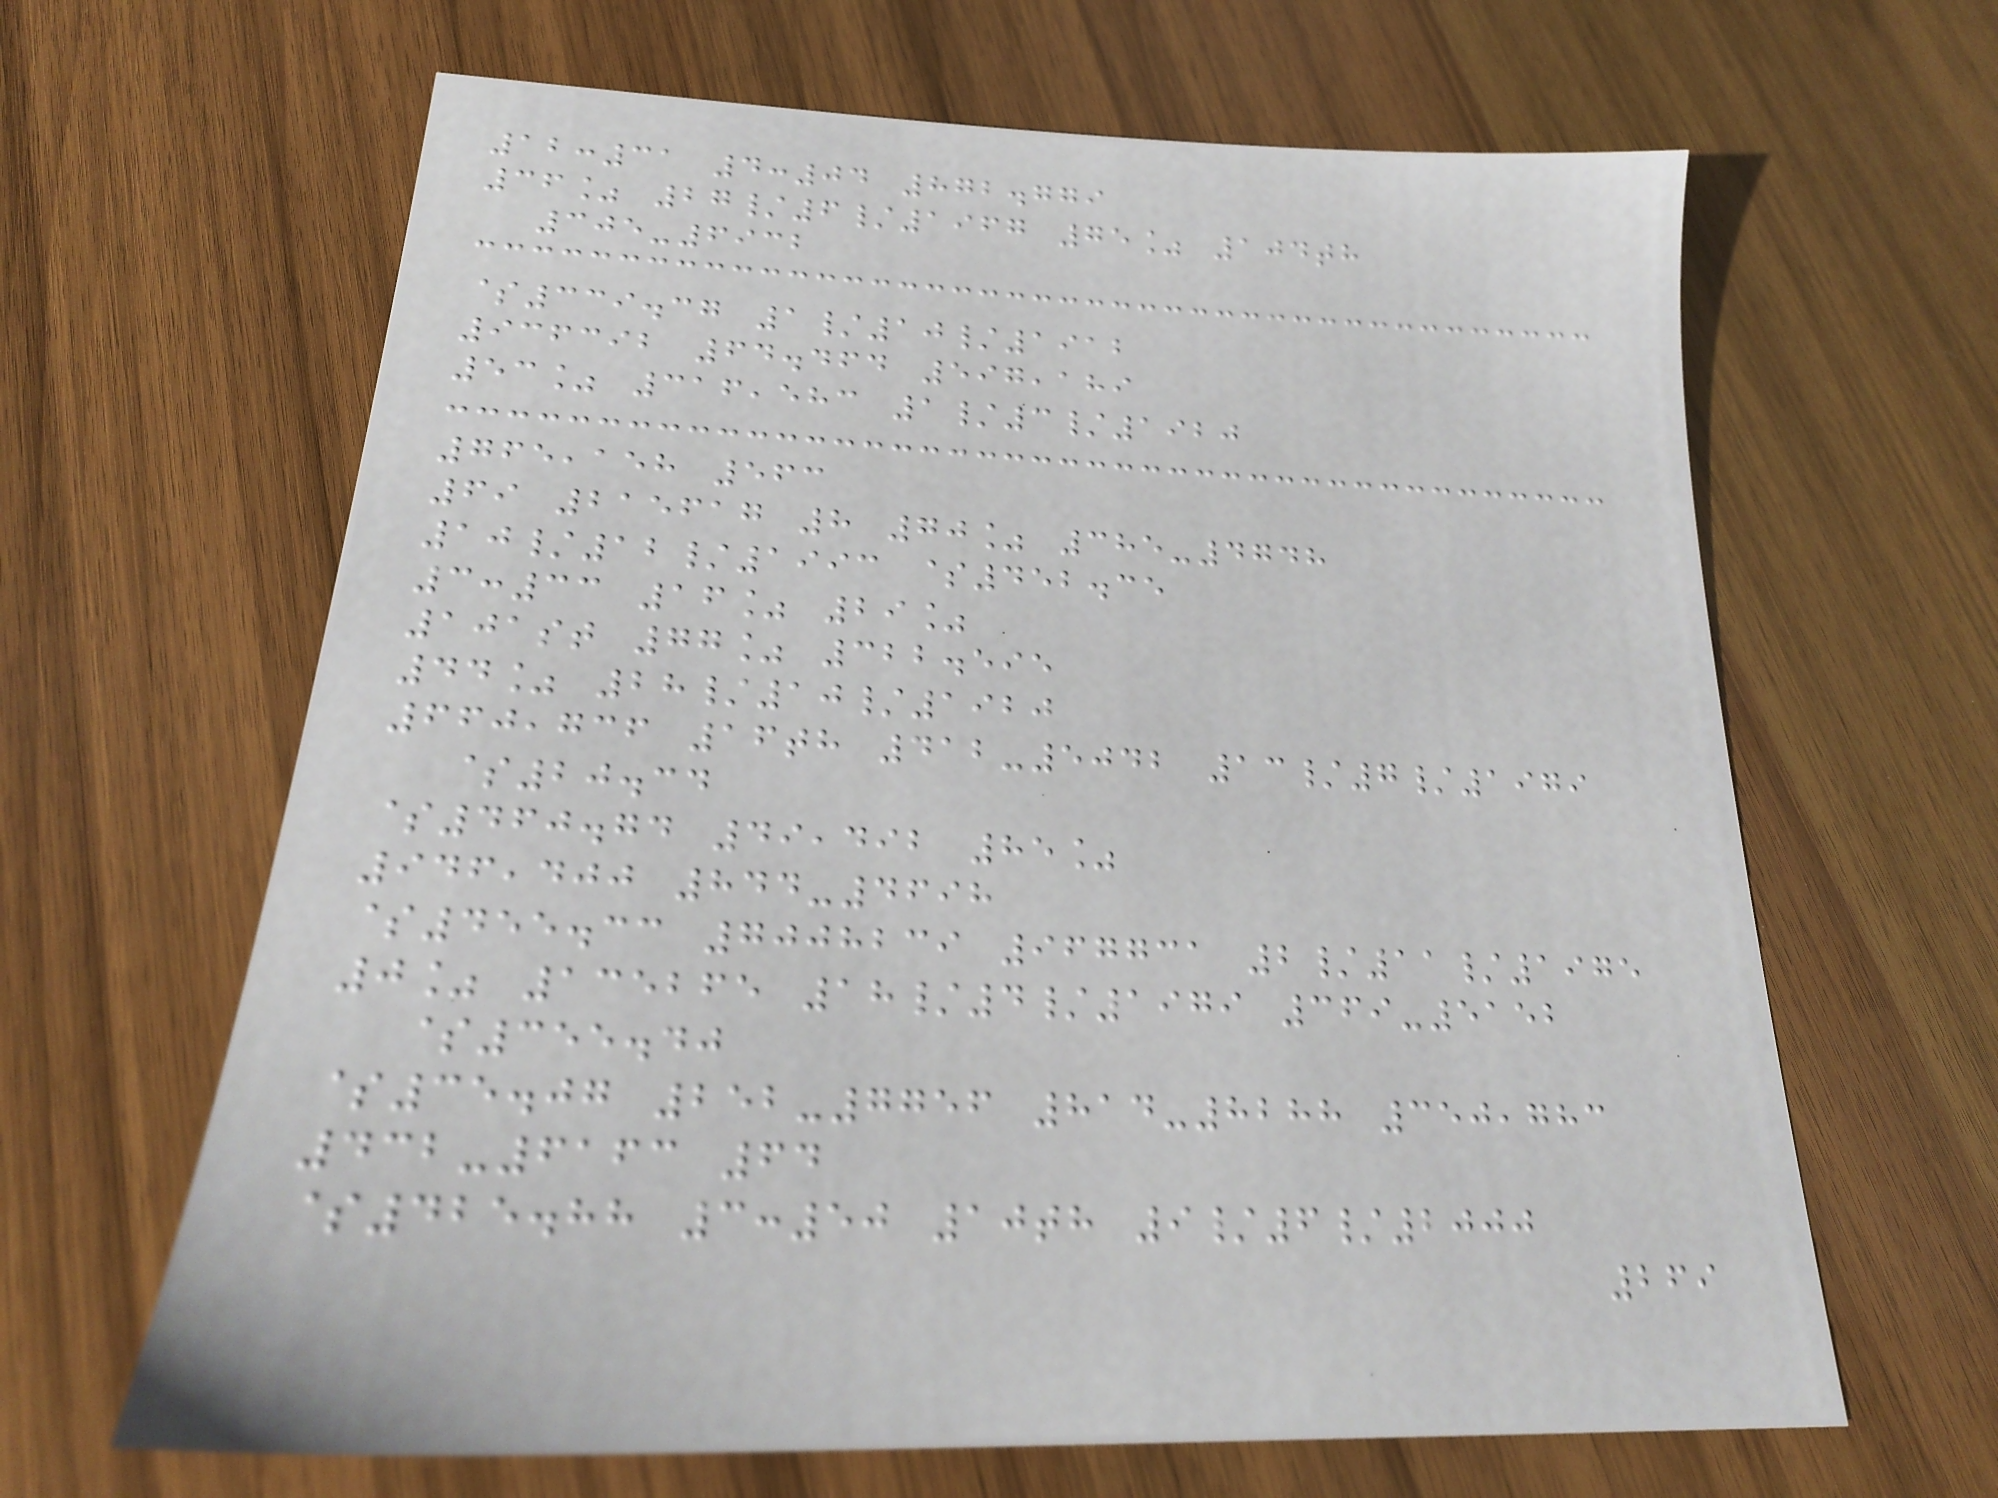12:31 4:04 872.779
36% 27/6/1967 75% 104th
305-6932
$339.37 1/10/1912
936392 64.464 597,189
53% 316,583 1/3/1920
765,158 563
69 215617 8 70% 385-4748
10/12/1993 $452.35
3:33 16% 29%
101st 77% 322.595
44% 28/10/1920
660,736 16th 412-5042 13/7/1979
$20.34
$460.74 49,492 85%
946,400 844-4698
$455.33 7008239 967731 2/11/1975
0% 135265 18/4/1979 369-5152
$355.40
$35.07 252-7756 814-8288 350,783
432-6163 64
$425.88 3:50 10th 9/6/2000
269
